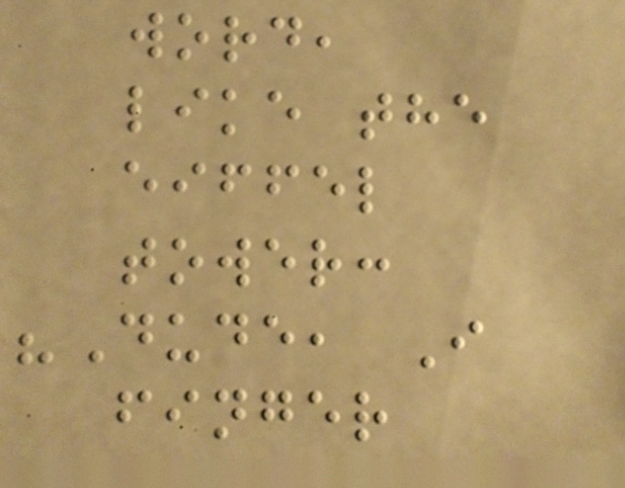word,
like the
eiffel
tower:
"Dude, I
finger
